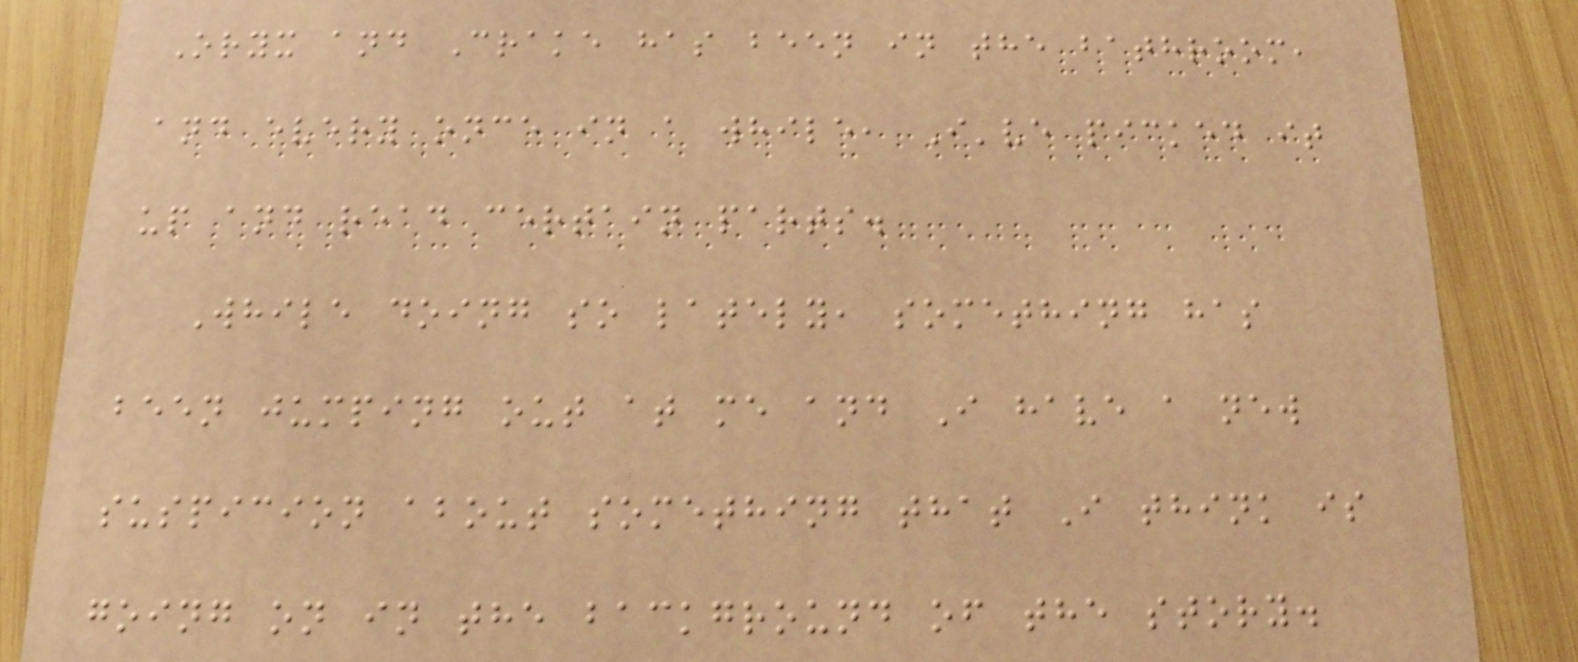Oryx and Crake has been in the bathroom,
and every once in a while, I've picked it
up and read certain parts.
While doing so lately, something has
been jumping out at me and I have a new
suspicion about something that I think is
going on in the background of the story.
